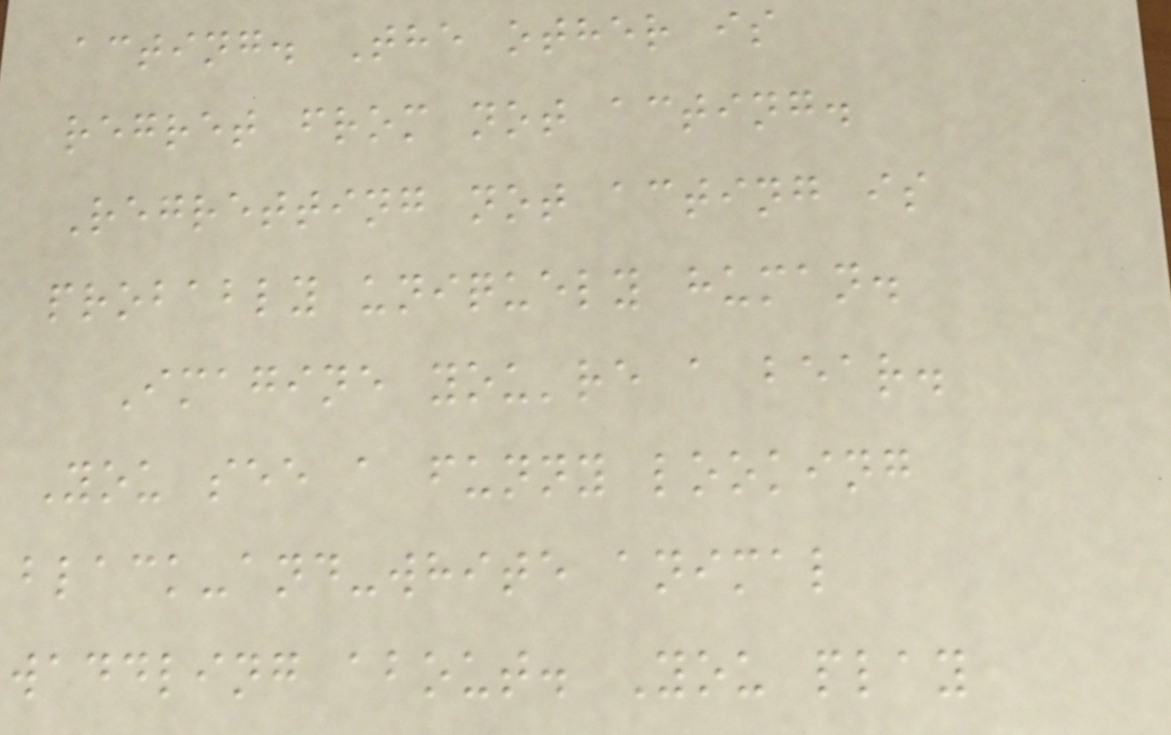acting. The other is
regret from not acting.
Regretting not acting is
probably uniquely human.
Imagine you're a bear.
You see a funny looking
black-and-white animal
waddling about. You play
